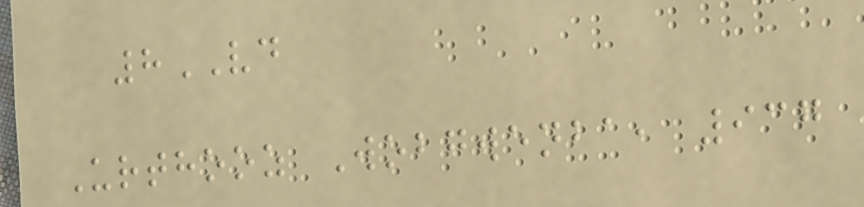8VD
Urthooz Wobgwenba, 937
